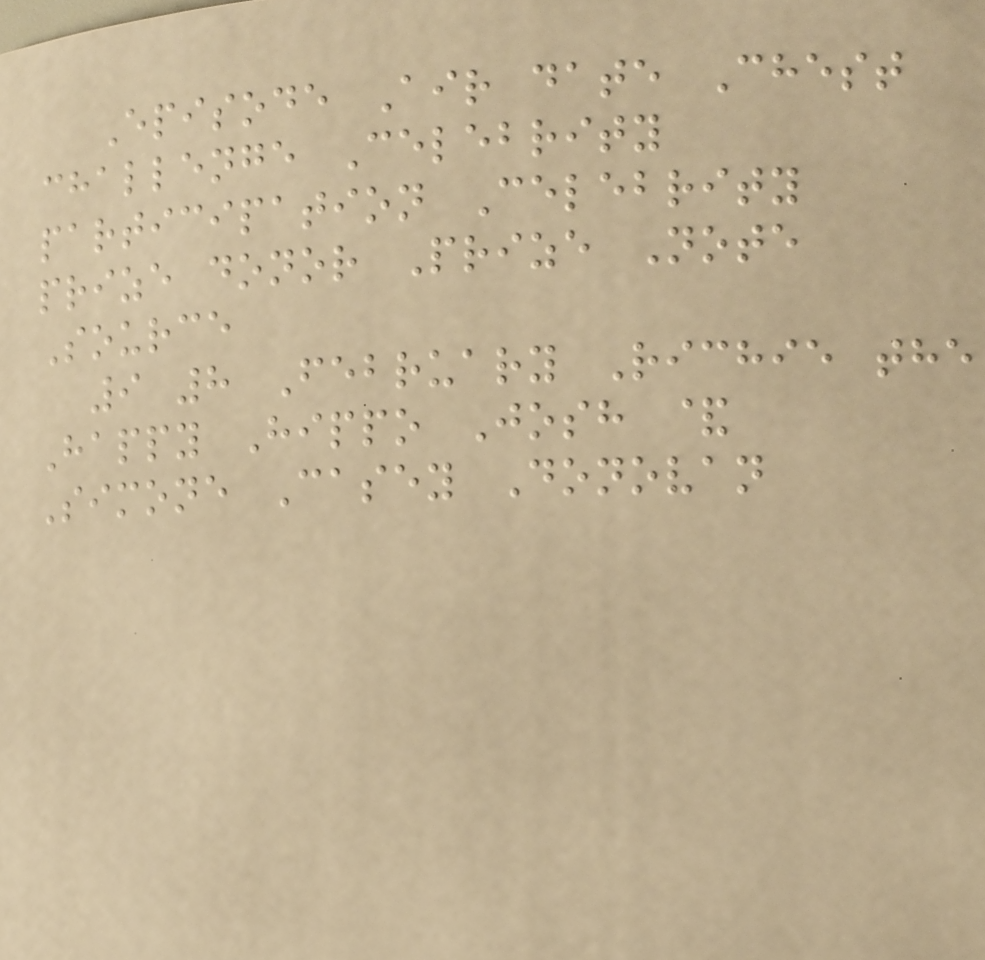Episode Air date Chest
challenge Celebrity
participation Celebrity
prize donor Prize Note
Source
9 8 February Richie the
Happy Hippo Josh &
Simone Casey Donovan
